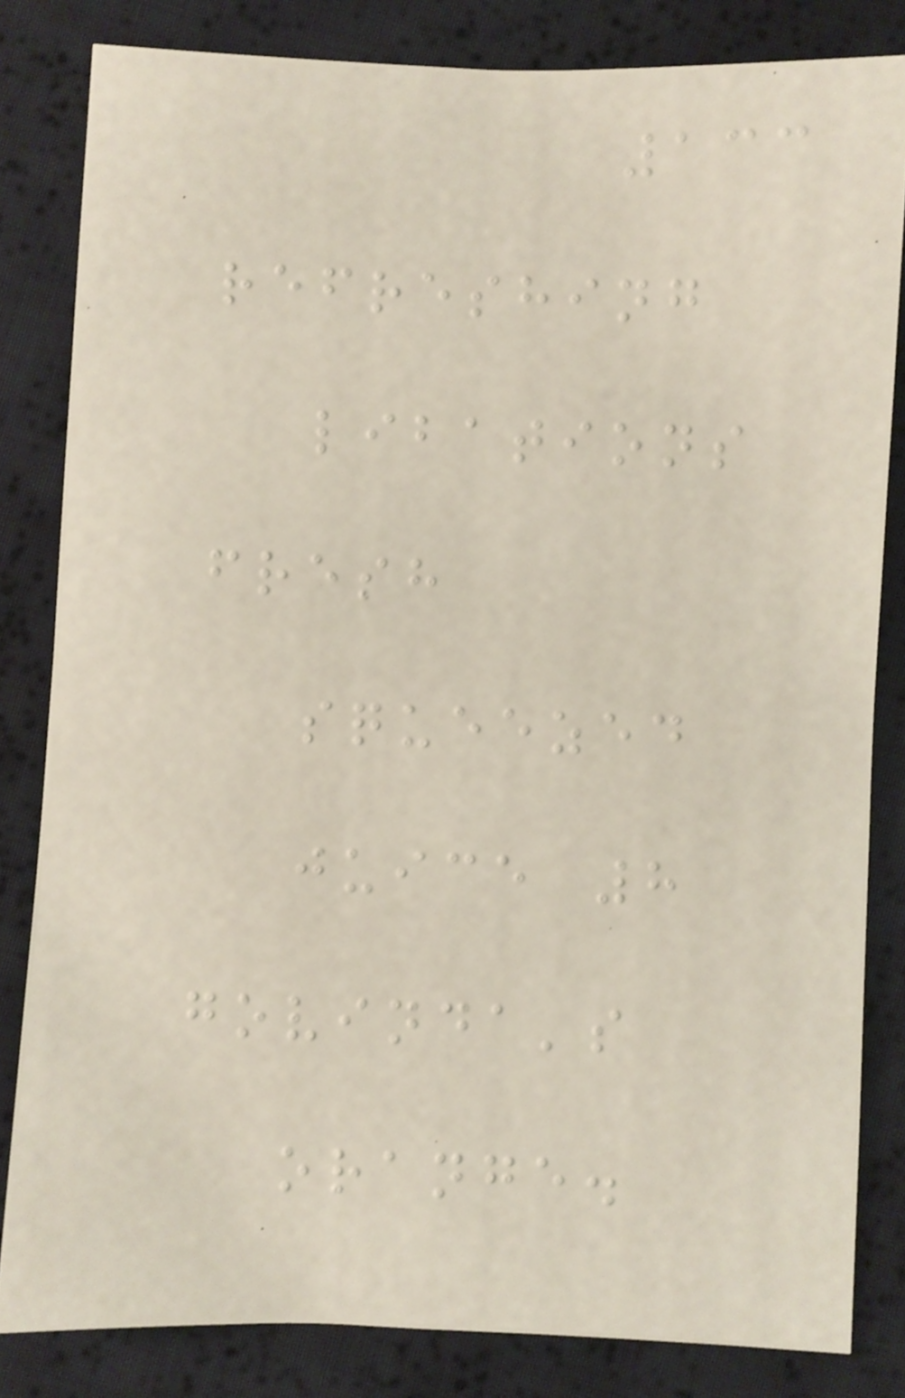133
refreshing
libations
fresh
squeezed
juice 8
govinda's
orange.
